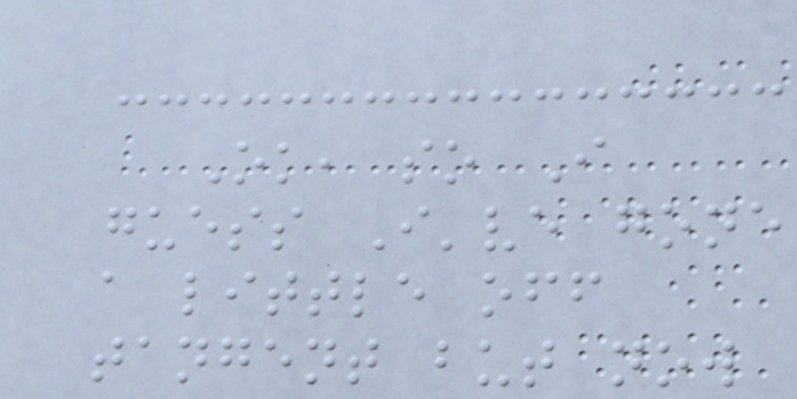Ok, so I
guess I've gone
a little off
tangent but now
